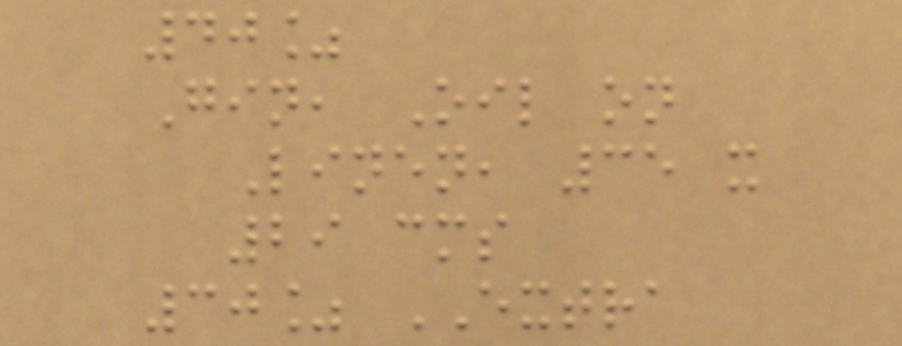40%
Gin, Oil on
Linen, 35 x
29 cms
30% EXTRA
